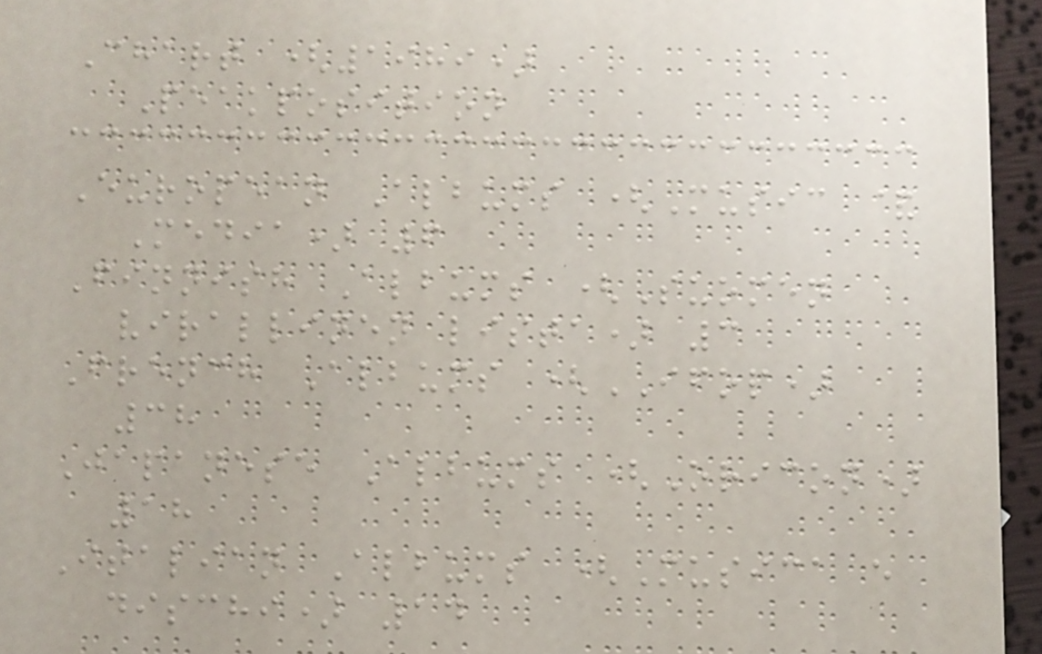Chart (1989)
Peakposition
European Albums (Music &
Media) 6
Finnish Albums (Suomen
virallinen lista) 3
French Albums (IFOP)
38
Japanese Albums (Oricon)
18
Italian Albums (Musica e
dischi) 14
